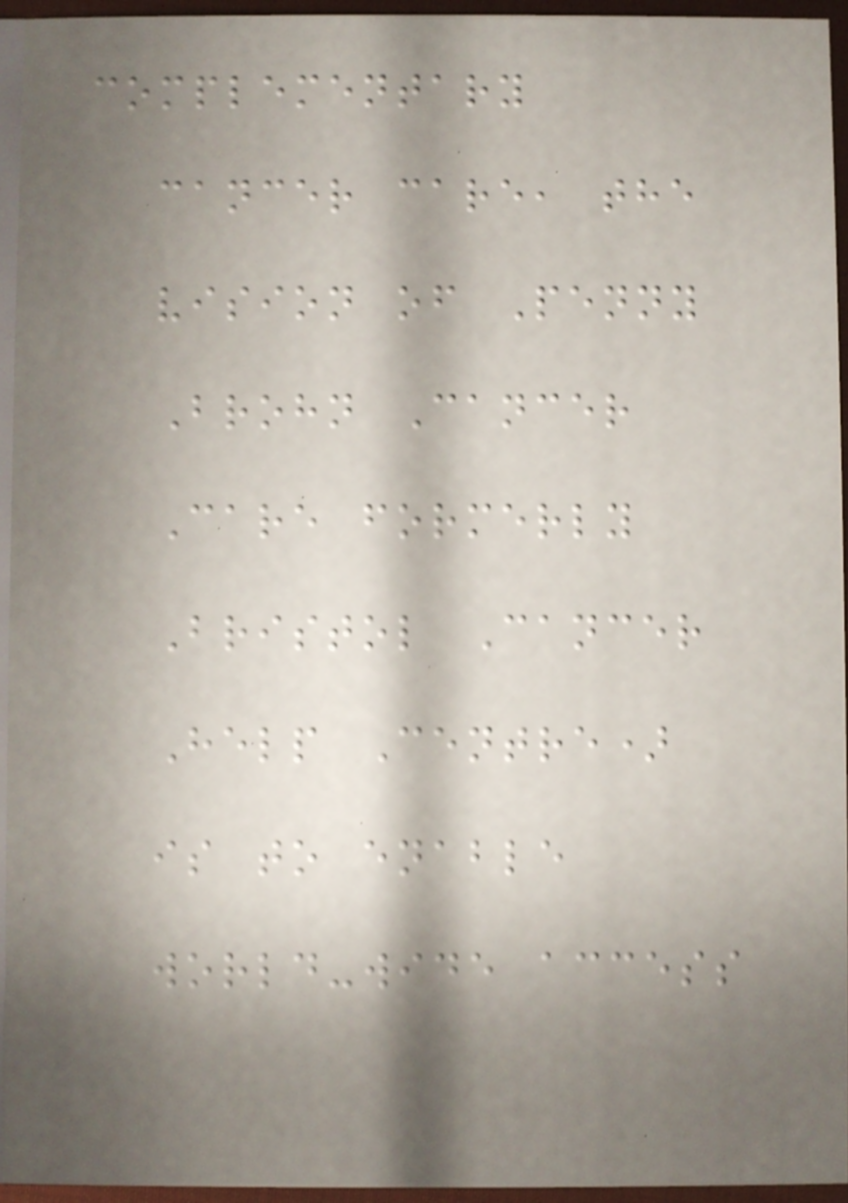complementary
cancer care, the
vision of Penny
Brohn Cancer
Care formerly
Bristol Cancer
Help Centre)
is to enable
world-wide access
